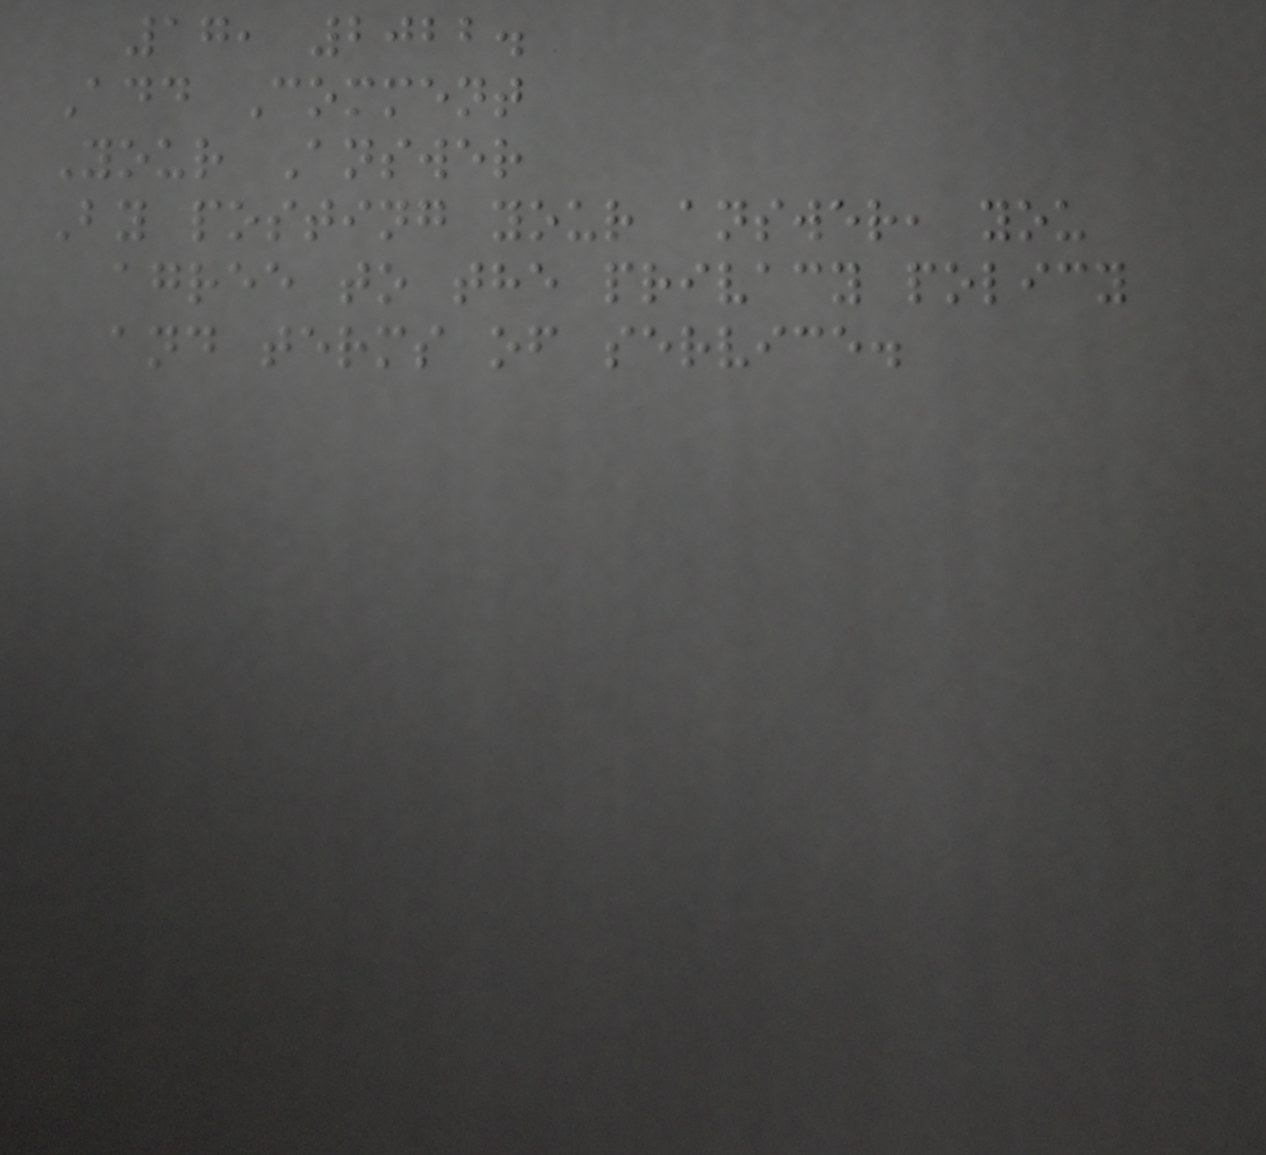17, 2022.
Add Comment
Your Answer
By posting your answer, you
agree to the privacy policy
and terms of service.
